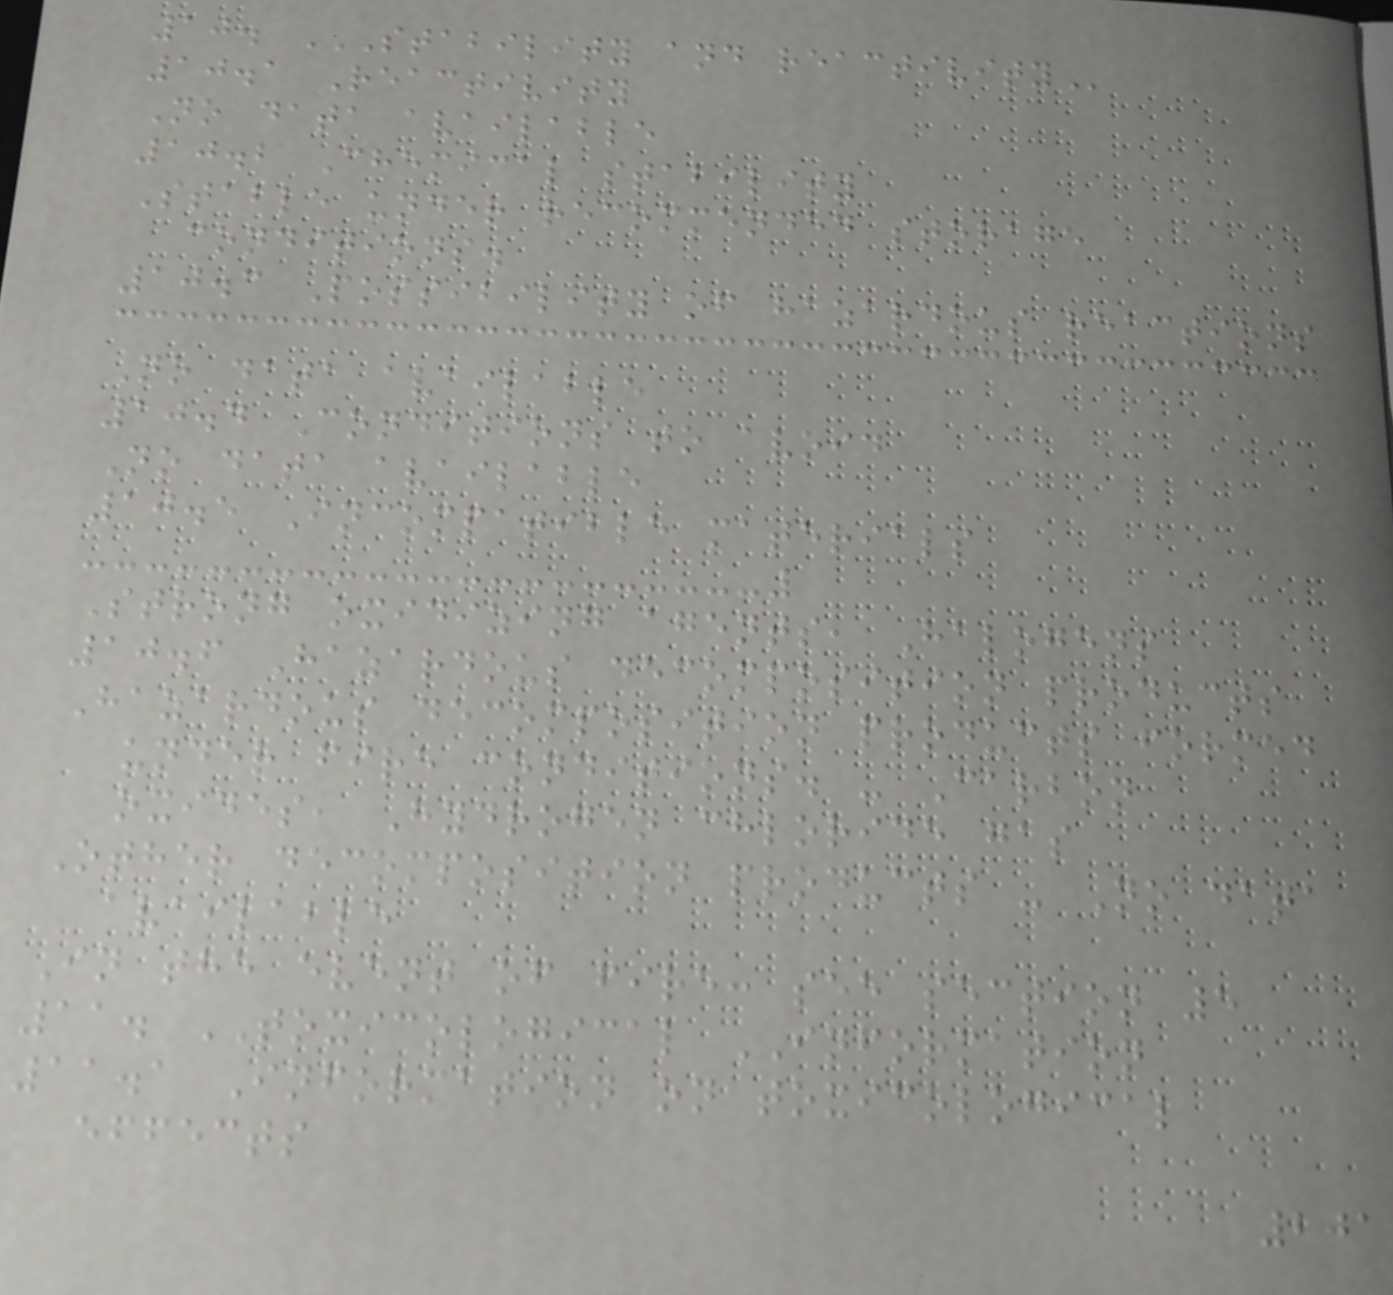10. STABILITY AND REACTIVITY
10.1 Reactivity
No data available
10.2 Chemical stability
Stable under recommended storage
conditions.
10.3 Possibility of hazardous reactions
No data available
10.4 Conditions to avoid
No data available
10.5 Incompatible materials
Strong oxidizing agents, Halogens
10.6 Hazardous decomposition products
Hazardous decomposition products formed
under fire conditions. - Carbon
oxides, Hydrogen chloride gas
Other decomposition products - No data
available
In the event of fire: see section 5
11. TOXICOLOGICAL INFORMATION
11.1 Information on toxicological
effects
201
